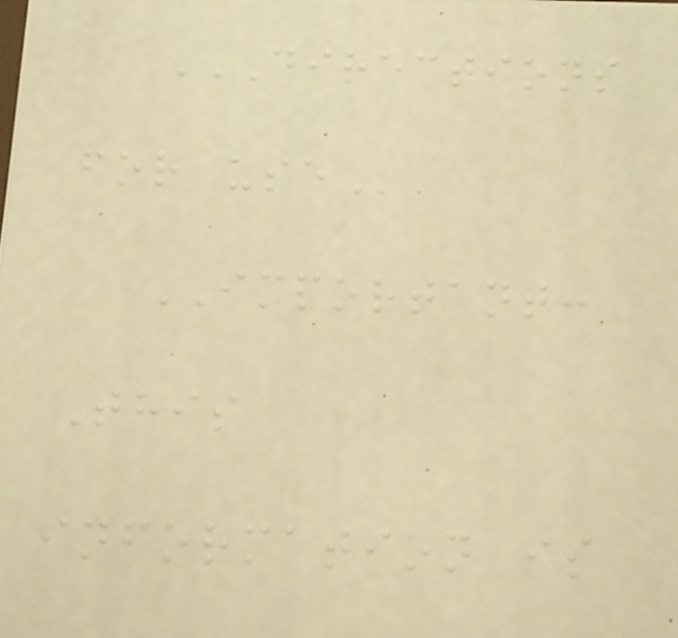DIRECTIONS
FOR USE
IMPORTANT:
This
information is
